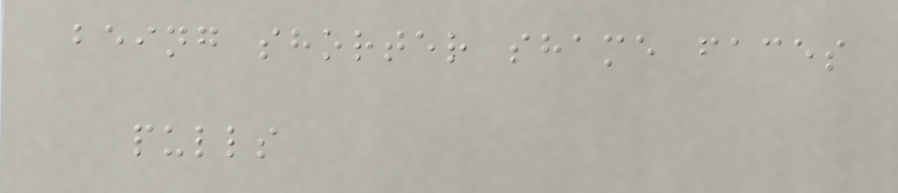being shorter shame faces
pulls
